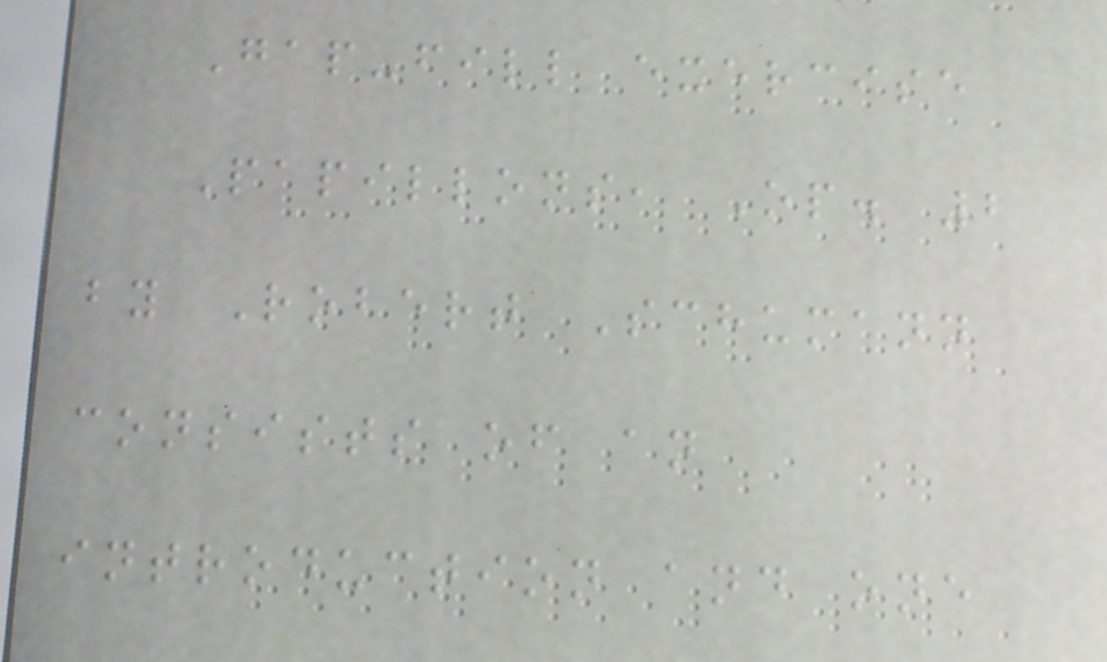Gap-fill exercise
Papillons, Op. 2
by Robert Schumann
consists of an
introduction and one
